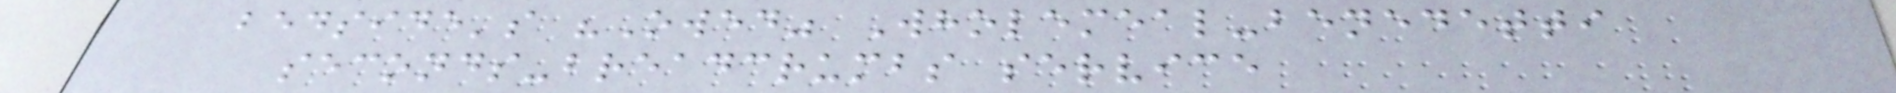bedside's "Owed" Wholemeal-benedetti
seconds-breadcrumbs service
